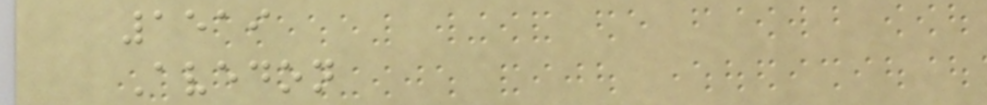1519
Avedon
